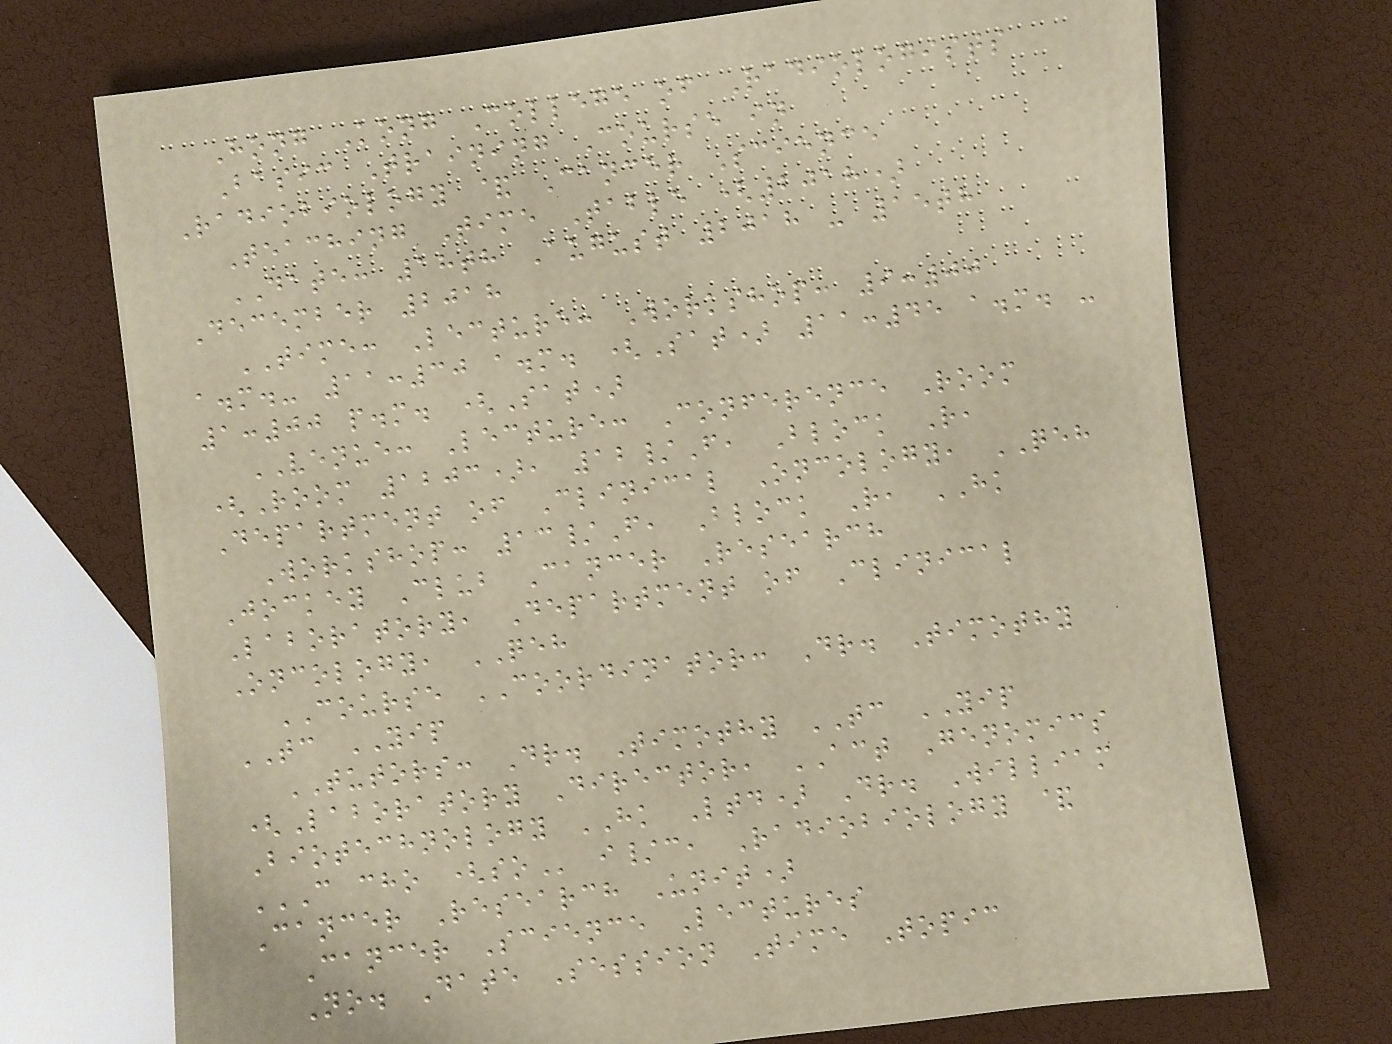Hong Kong College of Radiologists
Basic Training Course in
Radiobiology & Cancer Science
Teaching Time Table (2018)
DATE: 18th August 2018 - 15th
December 2018
TIME: Lecture: Workshop: 9:00
a.m.- 11:30 a.m. (Sat) 11:45 a.m. -
1:00 p.m. (Sat)
VENUE: Lecture: Conference Room
(Room 1203), 12/F, Block R,
Department of Clinical Oncology, QEH
Workshop: 13/F, Block R, HK
Jockey Club Cancer Research
Laboratory, Department of Clinical
Oncology, QEH
COURSE COORDINATOR: Dr. Timothy
TC YIP
TUTORS: Dr. Timothy TC YIP
(Laboratory Director, ACT Genomics
Biotechnology HK Ltd) Dr. William
C CHO (SO i/c, Radiobiology &
Cancer Research Unit)
Cancer Science Lectures
No. Date Session Time Topic
